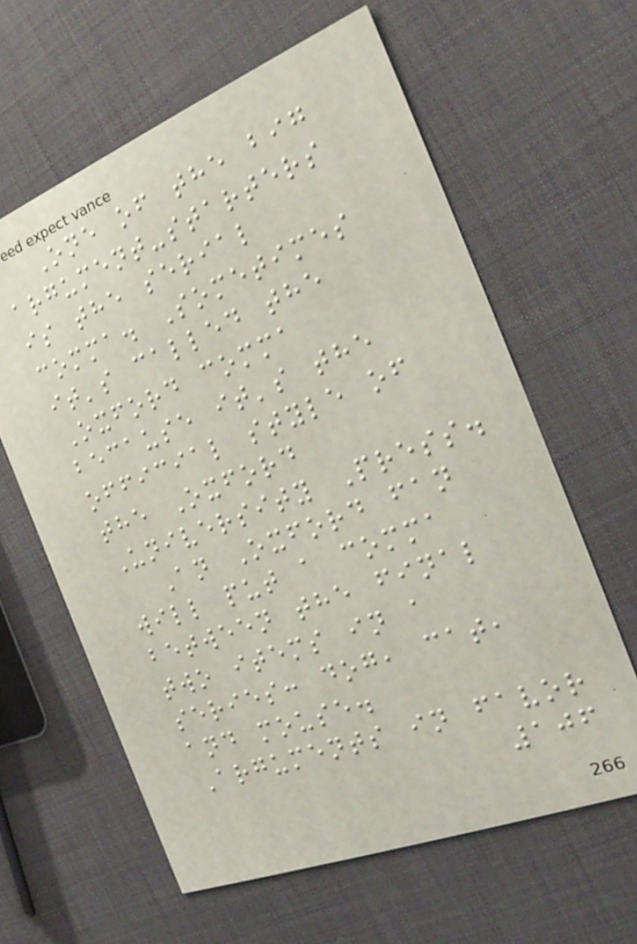One of the big
argument-starters
is the serial
comma. Sometimes
it's called the
Oxford comma
because it's the
official style of
the Oxford
University Press.
An Oxford fan
will put a comma
between the final
two items in a
series: dog, cat,
and mouse.
Arguments in favor
106
